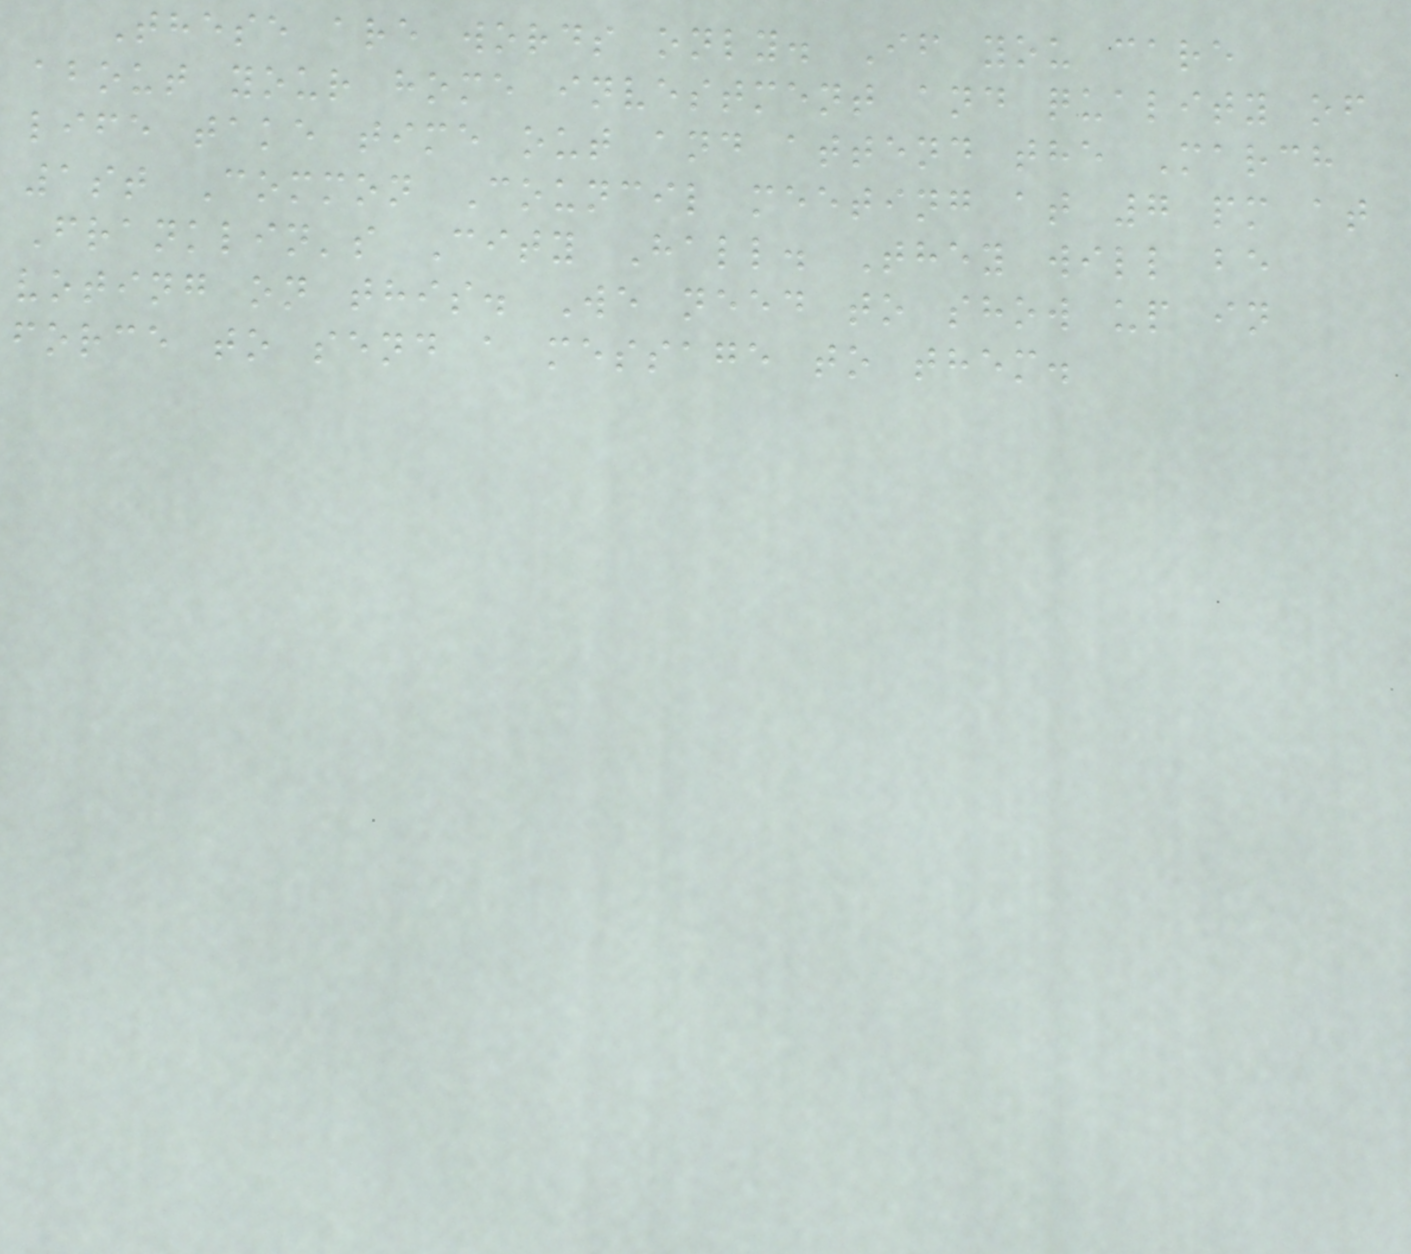These are words only. If you care
about your home investment and quality of
life take time out and attend the March
1st Common Council meeting at 7 pm at
Franklin's City Hall. They will be
voting on this. We need to show up in
force to send a message to them.
